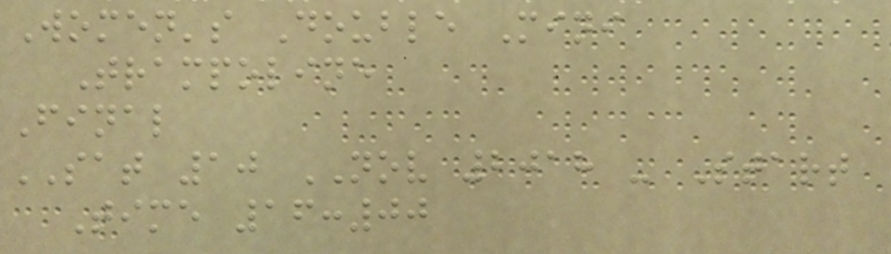Women's Double Mini
Trampoline
Final
SAT 10 NOV 2018 - Start
Time 16:00
